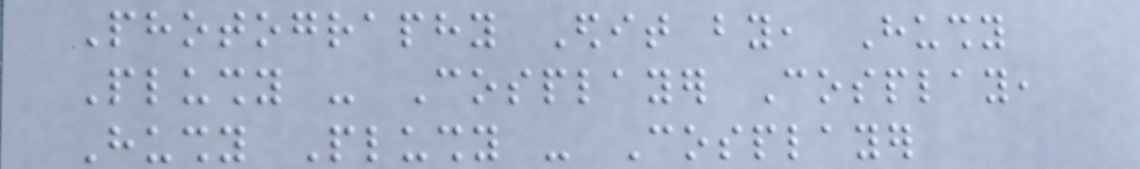Photography Edit by, Hushy
Plushy - Cosplayer Cosplay,
Hushy Plushy - Cosplayer
